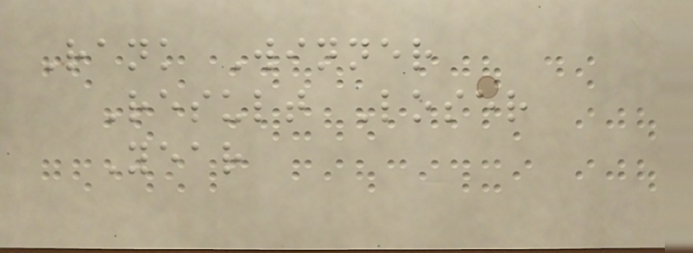Rank Winner
Result Loser
Year
